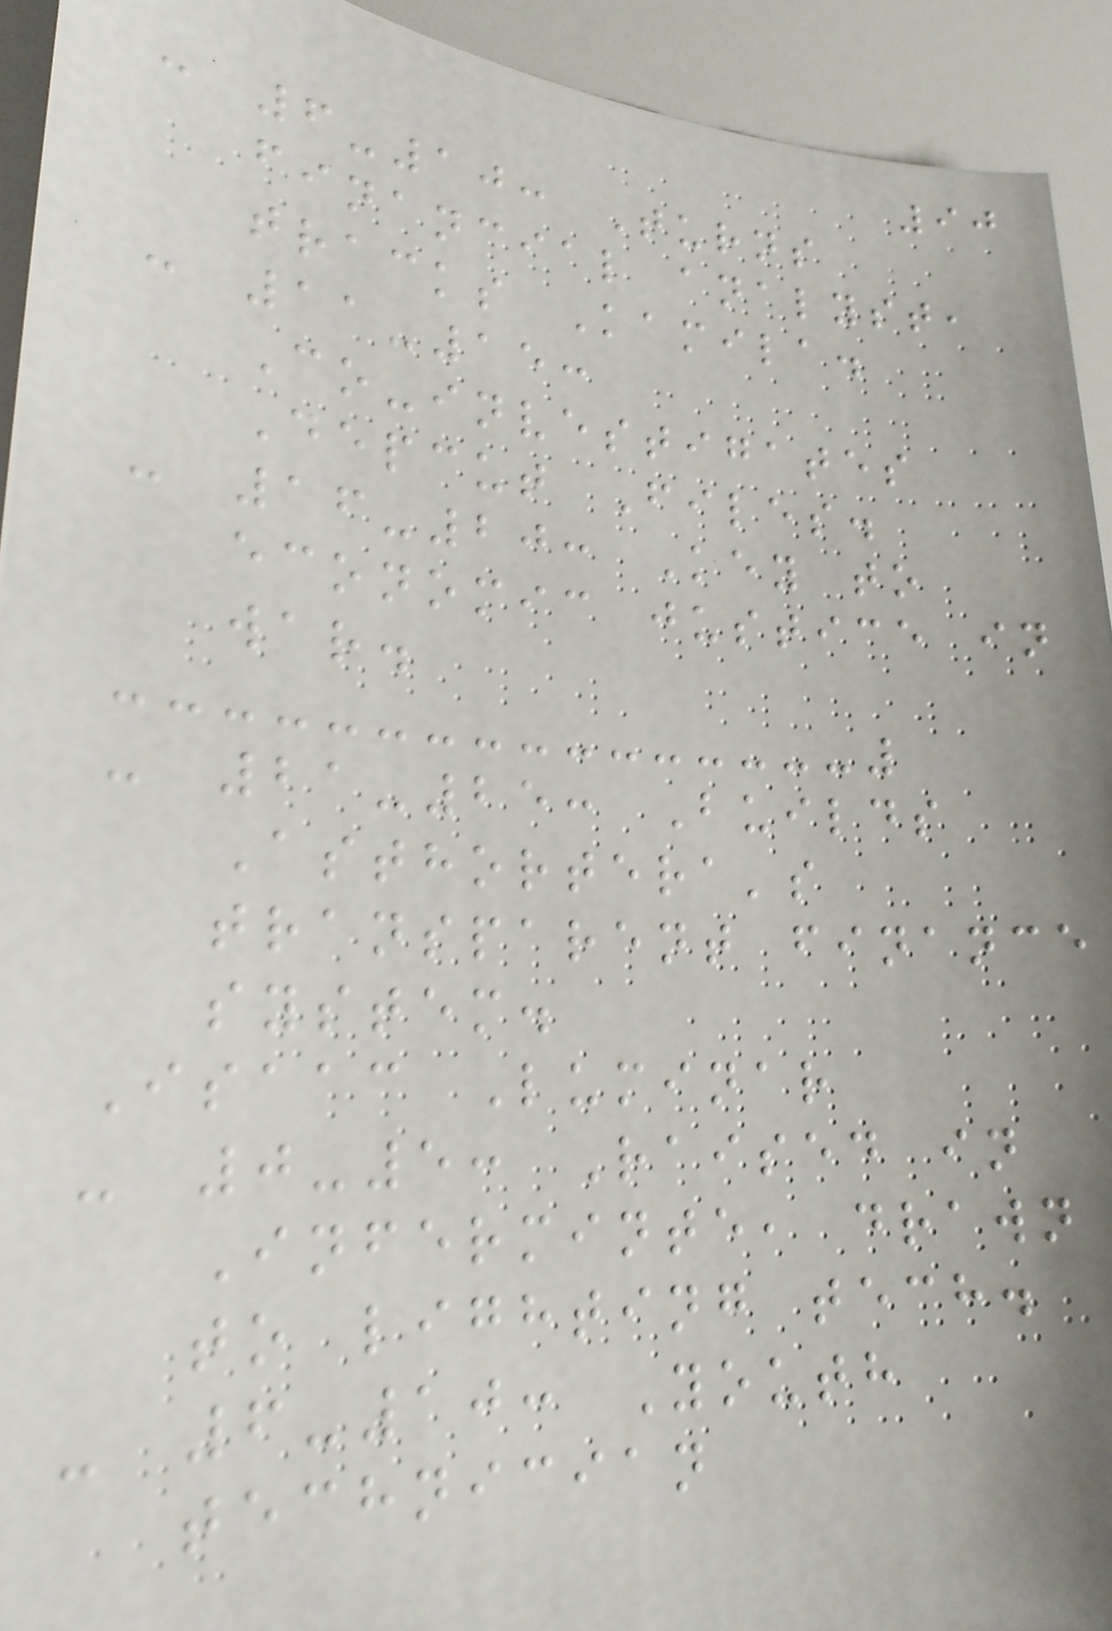90
- 6-10: Turns
financial analyst,
tracks Kamila.
- 11-15:
Co-investigates
Depcut Files.
- 16-20: Key to
economic justice in
war.
- 21-25: Builds
Asthortera's
transparent finance
system.
Isaac Luminar
- 0-5: Raised in
Inferminte, drawn
to lighting tech.
- 6-10: Youth
technician
